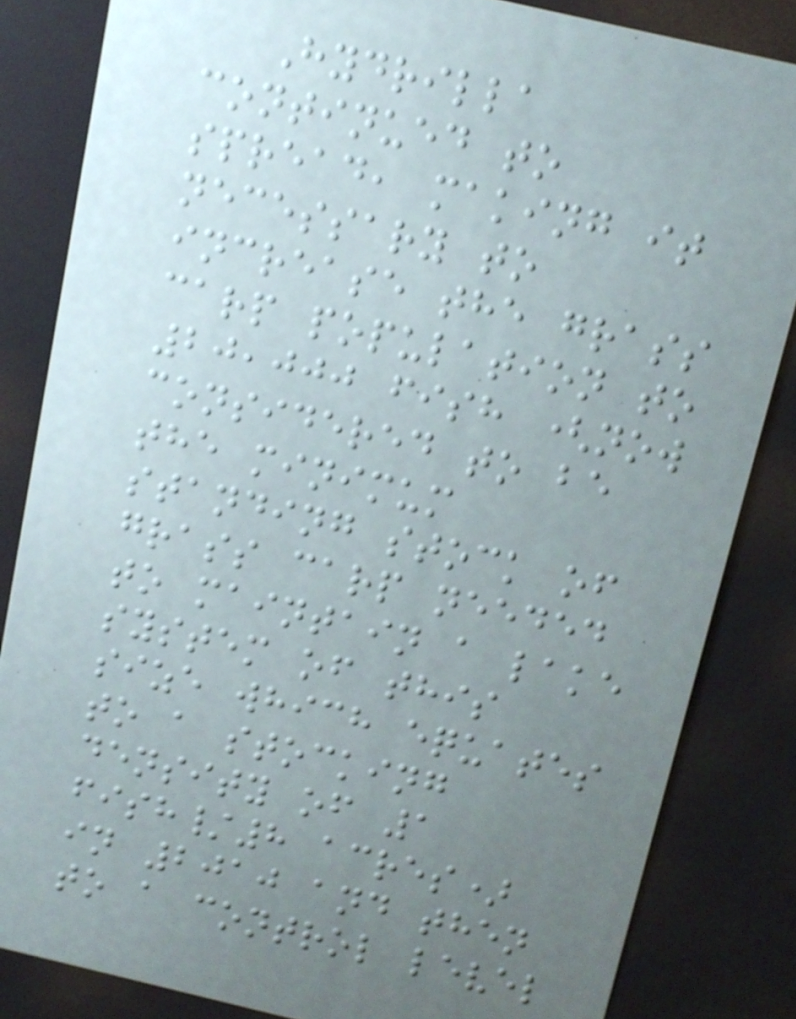Hydrilla
continued to
spread, making it
necessary to
increase the grass
carp population to
20,000 fish (now
considered to be
the minimum
standing stock of
grass carp needed
to maintain a lake
system of this
size which equates
to a stocking
density of 1
fish/8 acres)
in 2010 and then
to a control level
